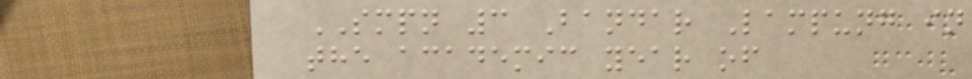SMPN 3 Bandar Lampung in
the academic year of
